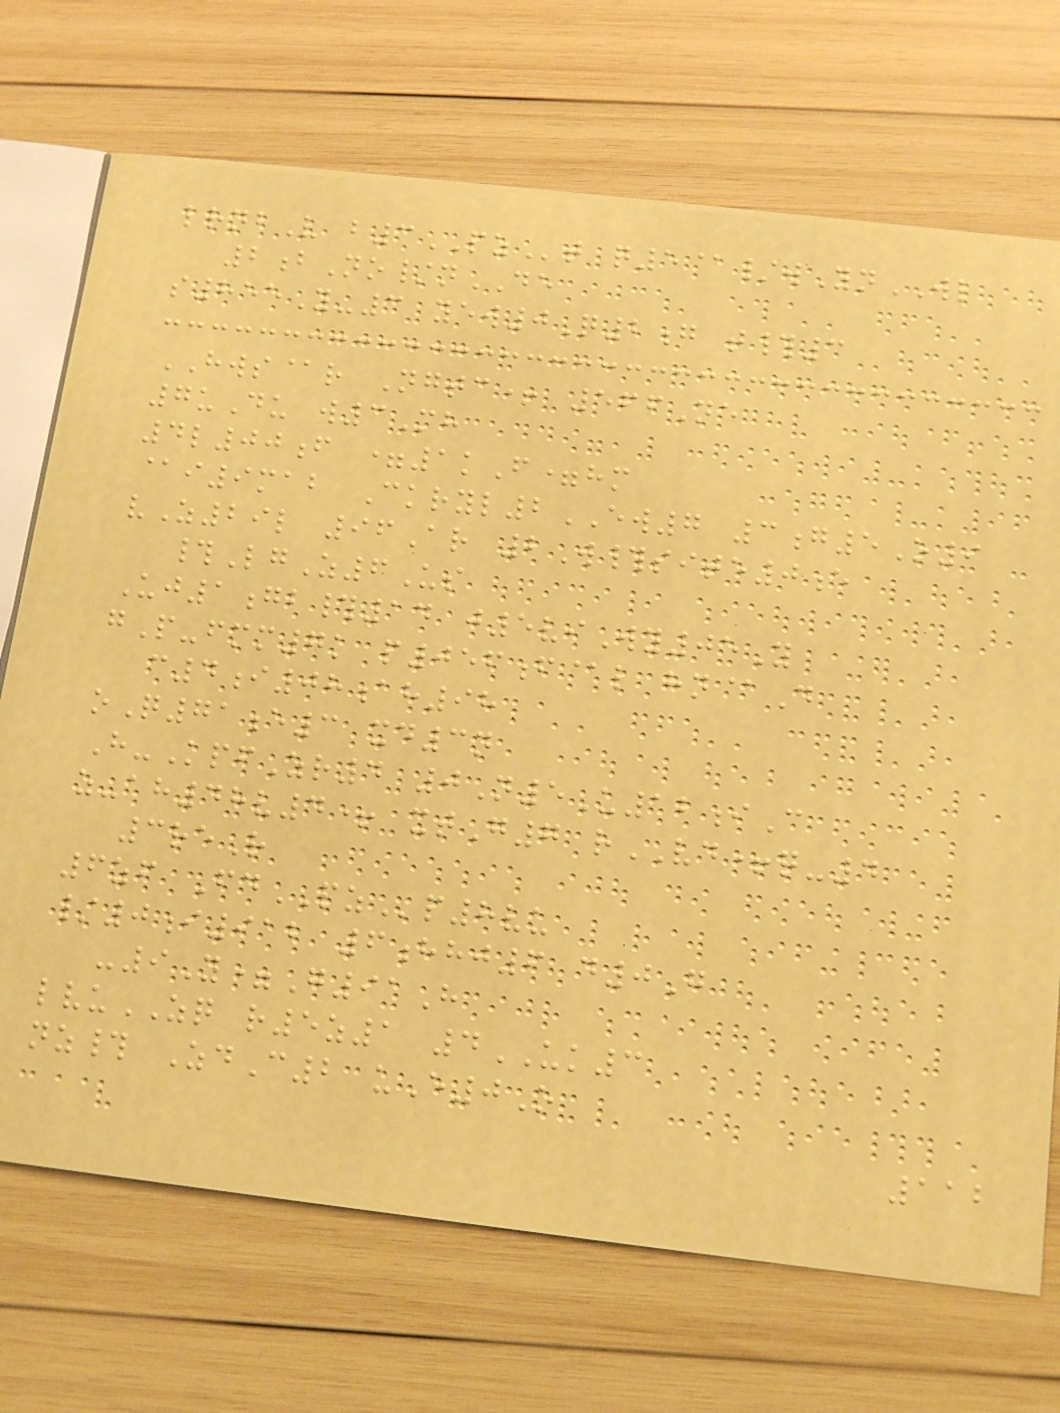lrnbV b3PZt q5@/wYnWL
2bNo/nDE
s855Y-3 yew0Q2g t#3
HWS@r Ngtc+ 566Ne
7uDu w3Mh
4l00f =1kF=hm
@i9mab Ckryl2EW7 3g5O9
vZ29l 96Ar 2W#site0e
#LgZ6Us
Uj1gb#14 j5viWy05Y
gP-fmm7k p056f@l hn@D
c4i08ah98
oQ71e3 xd3n
H-KpfZr4 0N5U12iC
z-ah48v4+ xtG7 rVD+q-4
3reR
6zf FdPZp8vu
/0i912 6hhj6 d0G
-9Y=G91H
lvuZQ r5z1 4UK3
nz# ZdC2 uE0O
112
